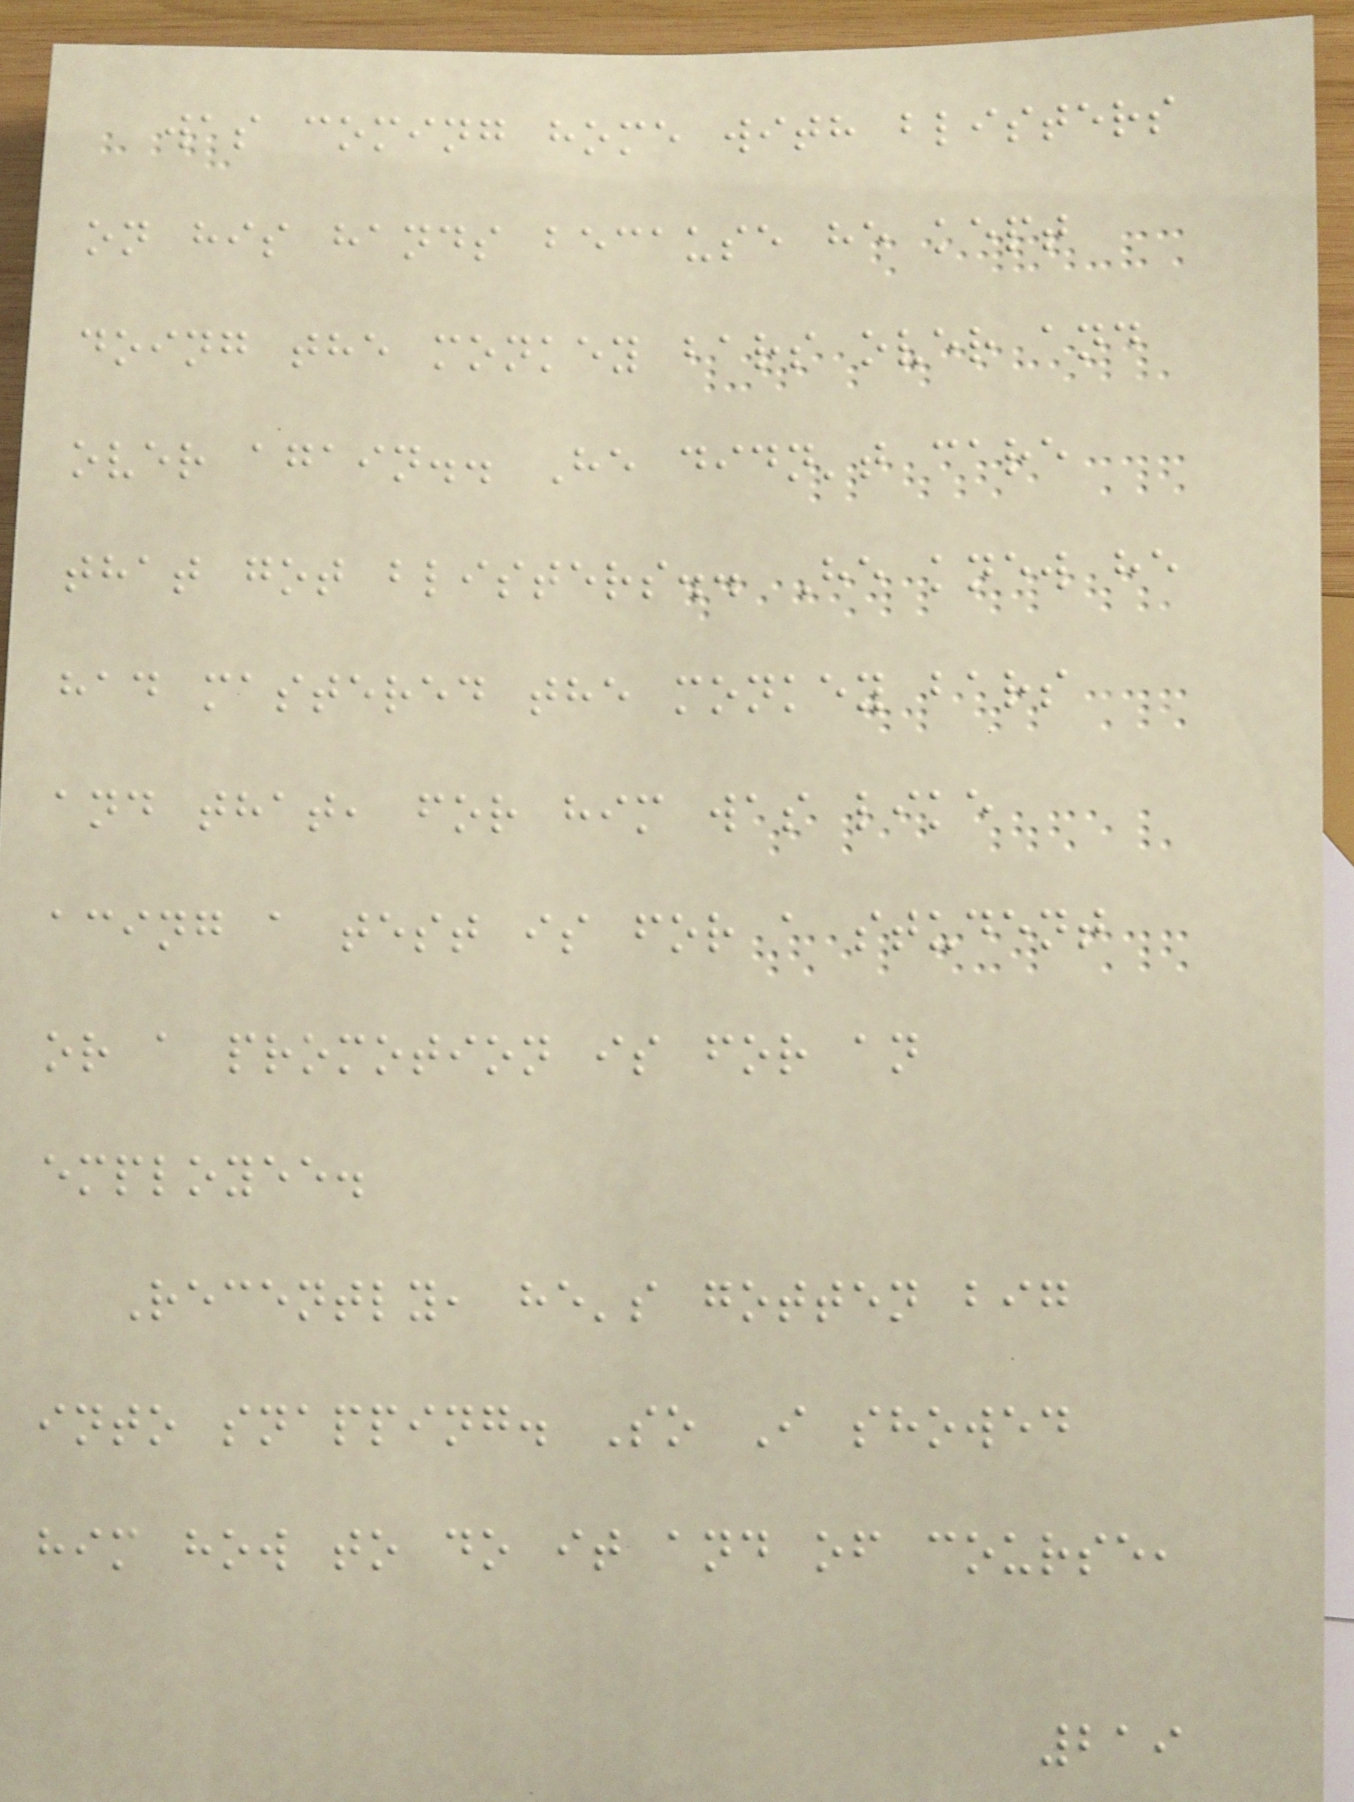was coming home with blisters
on his hands because he kept
doing the monkey bars over and
over again.. He didn't care
that got blisters.. He knew he
had mastered the monkey bars
and that, for him was like
acing a test is for a student
or a promotion is for an
employee.
Recently, he's gotten big
into snapping. So I showed
him how to do it and of course,
219
